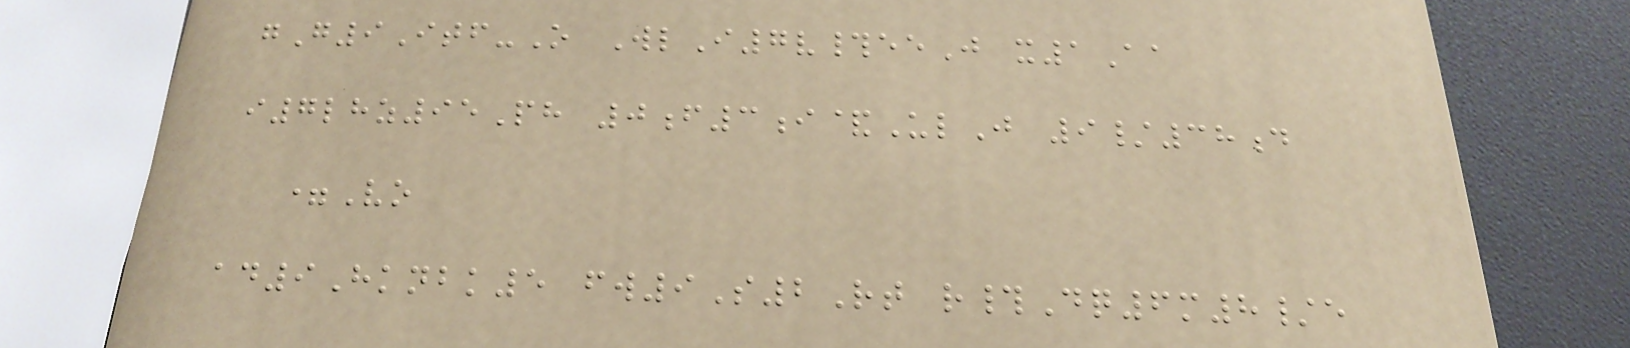gG9Itf-O WlI7v#eeJ x1Aa
i7lhz95Ph 0f3i&UlJ 9/38d
=Vo
ad9Hknbk5 fw9S2Rt r#Dq6m8/e
